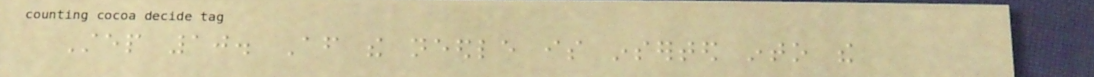Step 10. After the needle is inserted into the
